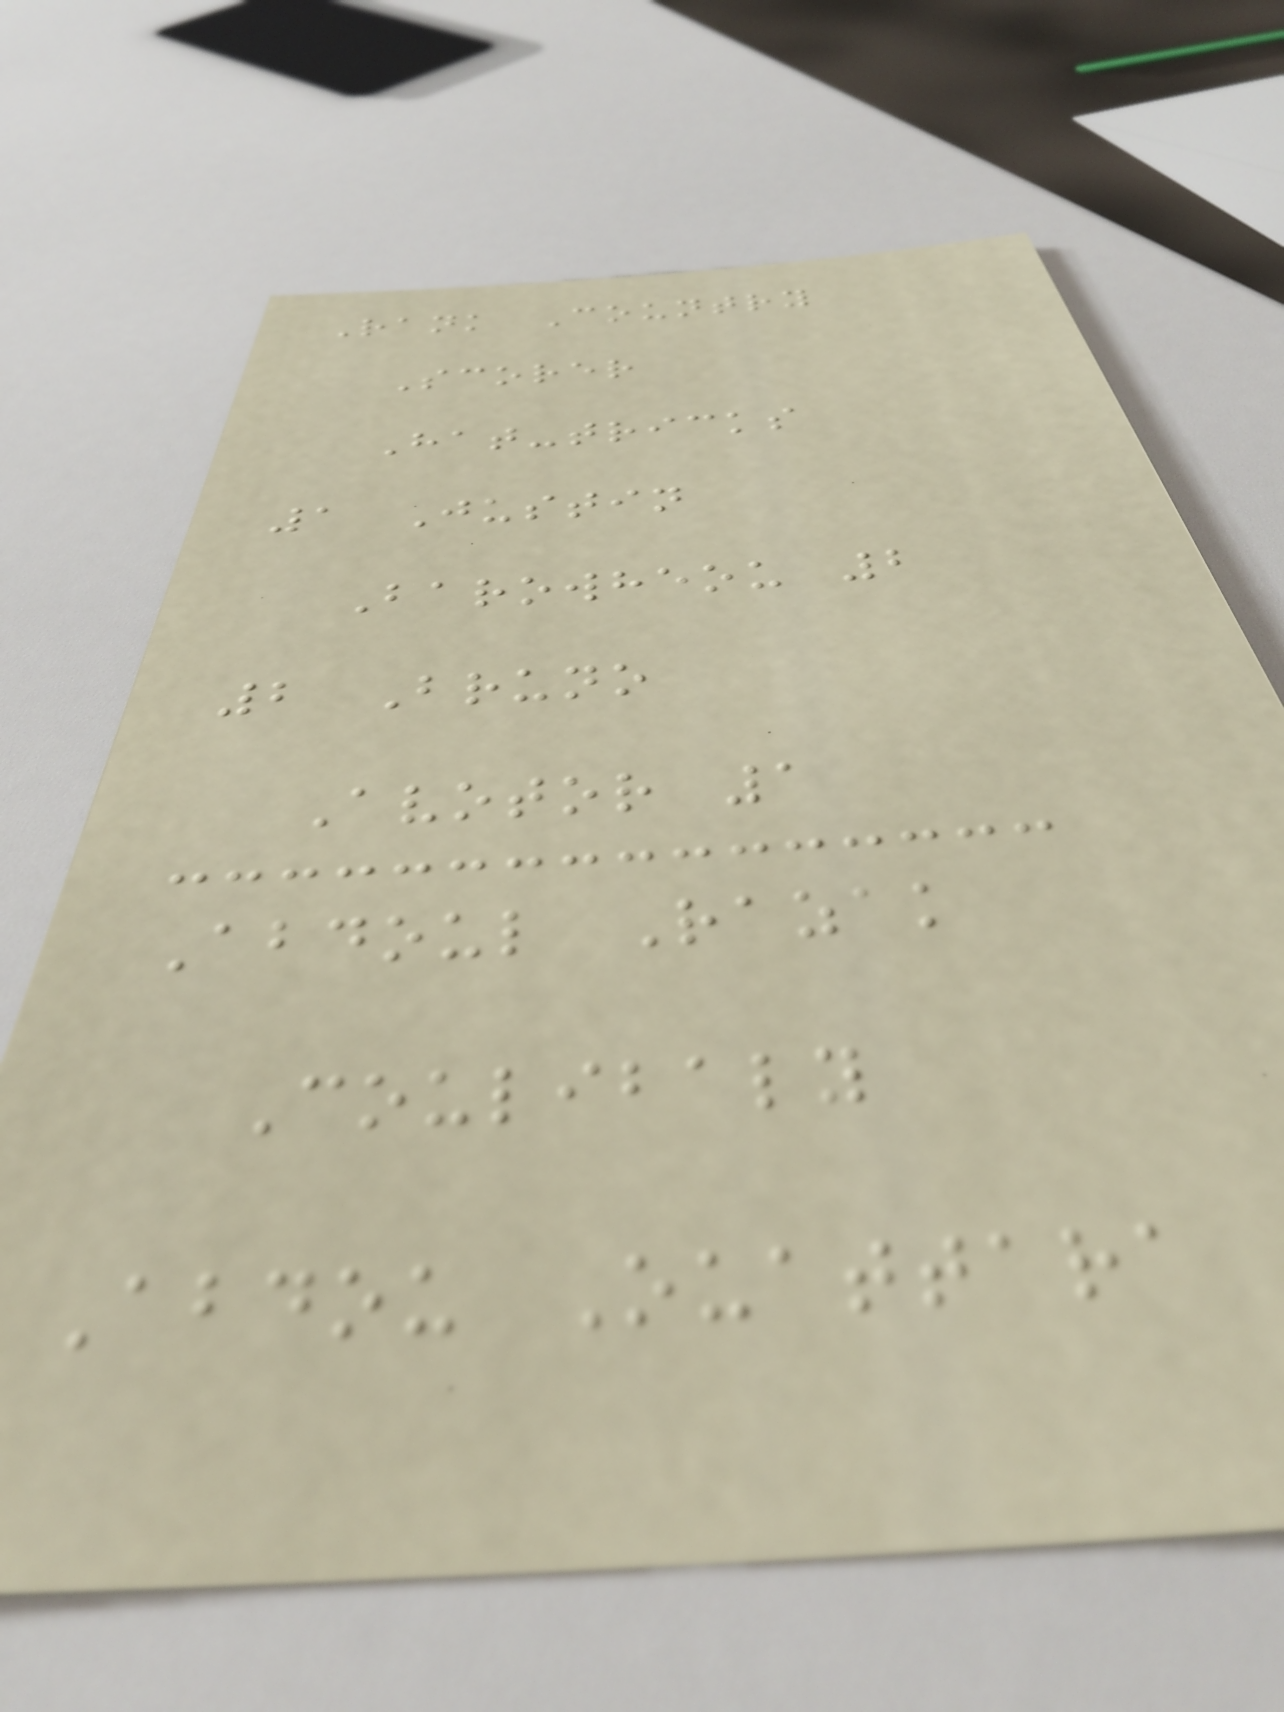Rank Country
Scorer
Hat-tricks
1 Justin
Barowheou 2
2 Bruno
Avotor 1
Abdoul Razak
Coulibaly
Abdou Ouattara
